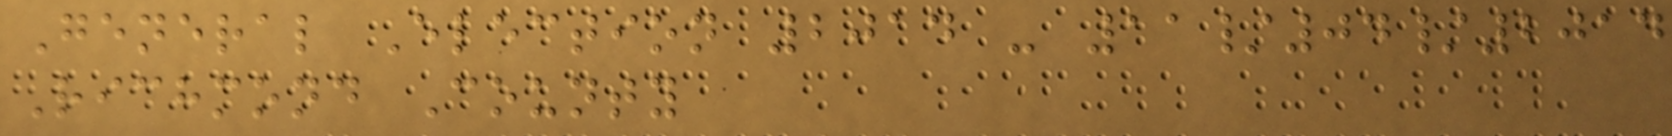General Election 2014 - 11/04/2014
Richmond County
